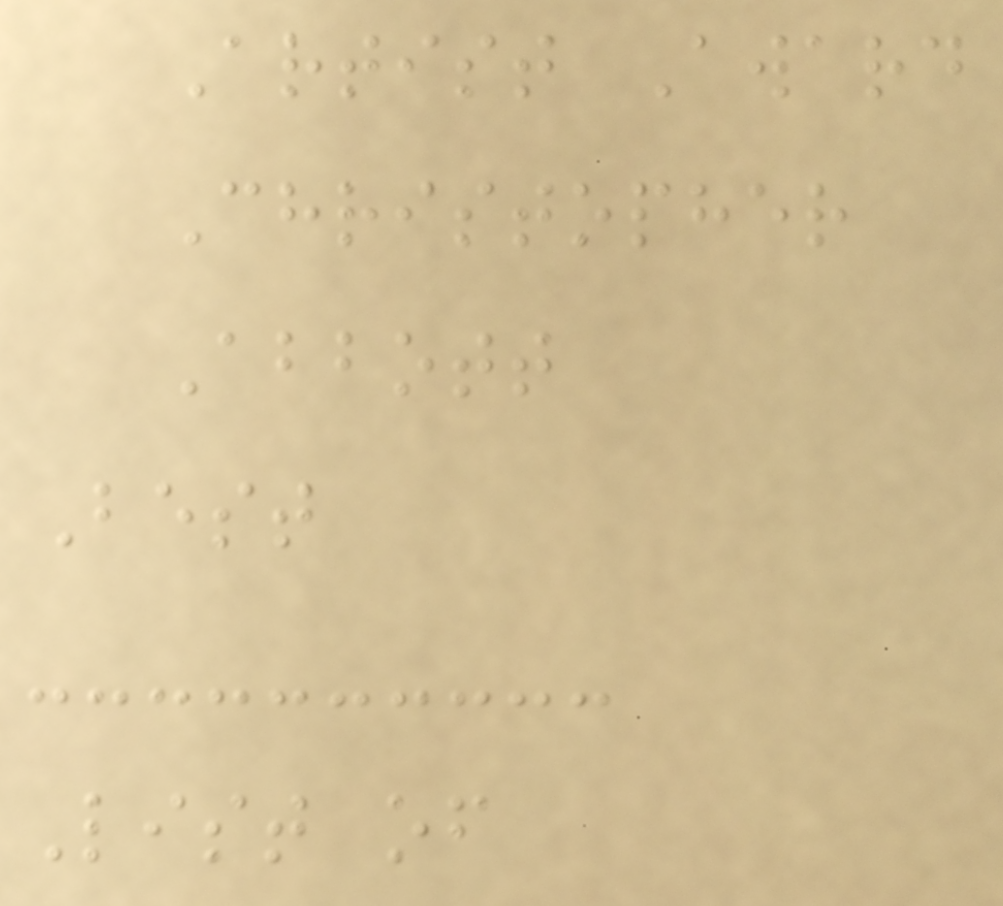Artist Award
Christopher
Abbott
Best
List of
